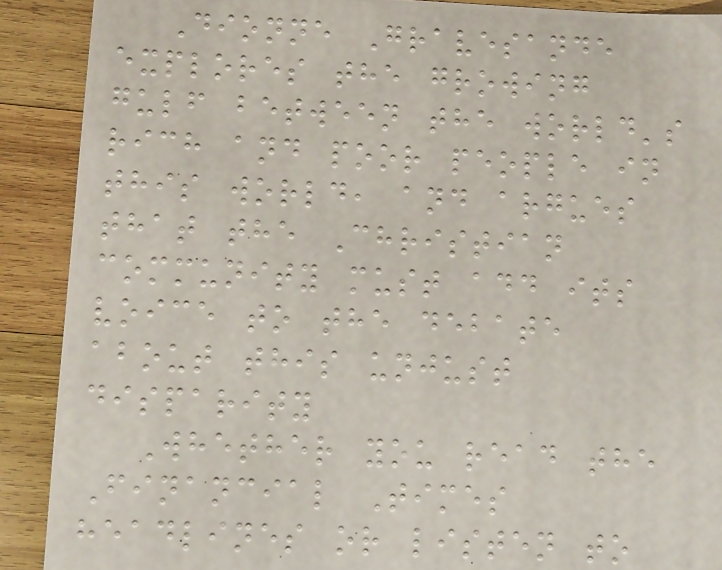Dionne Gravesande
explores the growing
gulf between the world's
rich and poor people in
this world, and argues
that the Christian
community must add its
voice to the debate
about this unjust
disparity
Whether you read the
Financial Times
headlines or listen to
